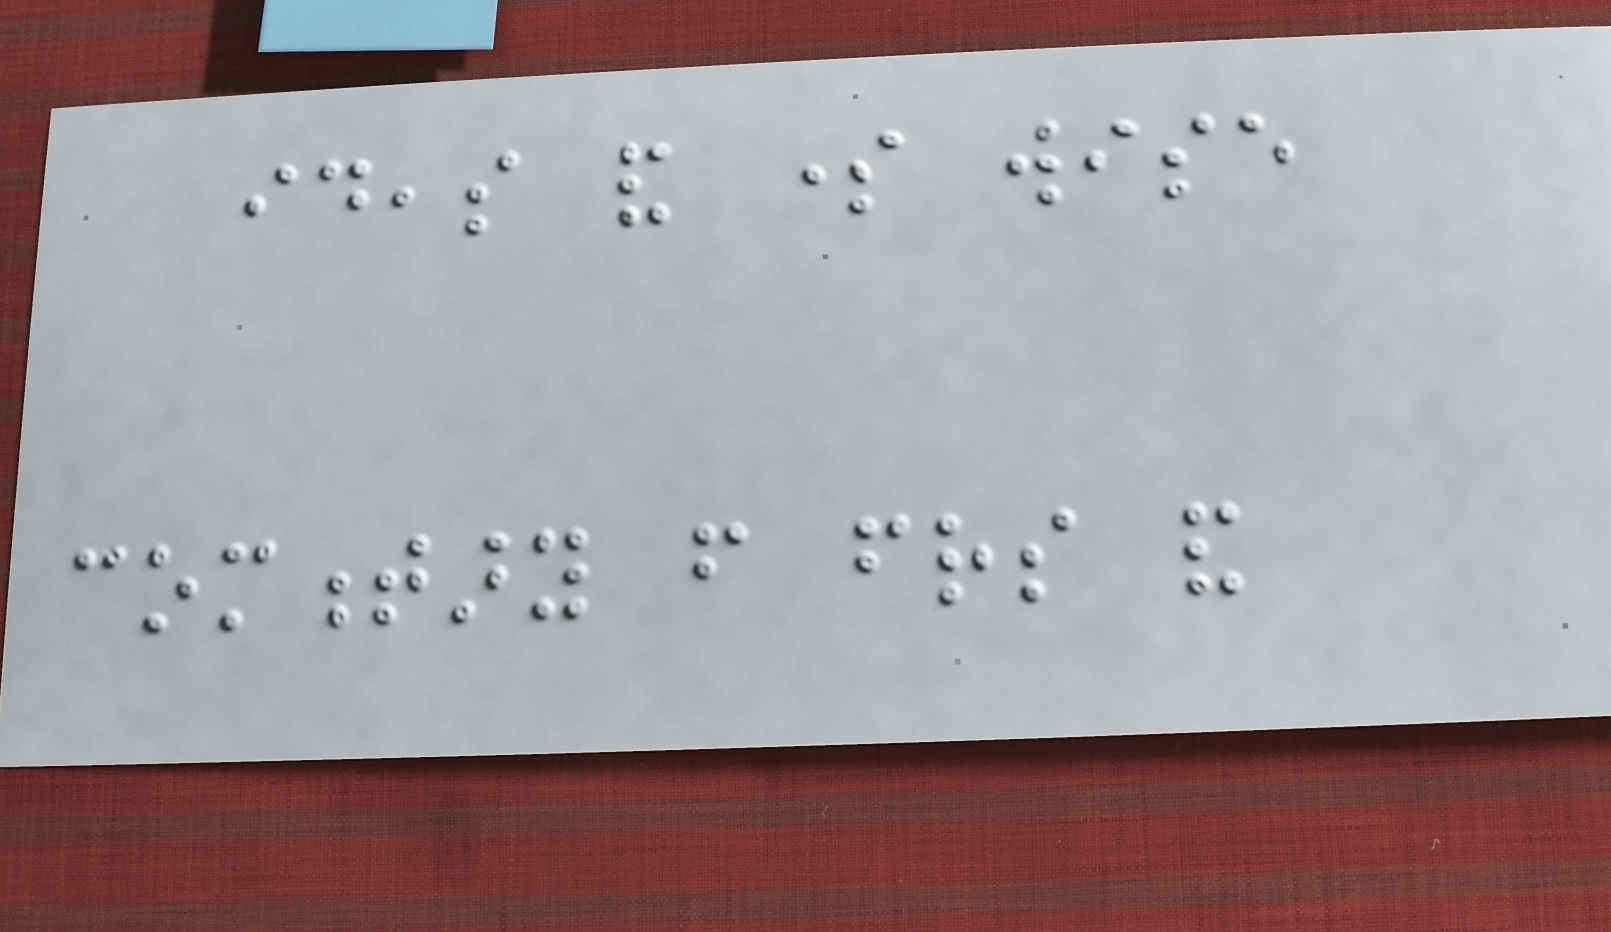ideas and some wise
commentary from friends and
